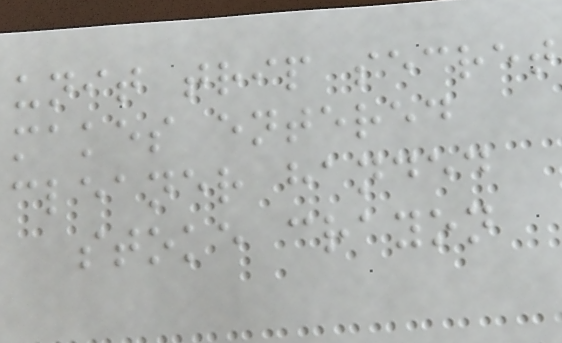unit trip secret
makes entered
cleaner handed
stoke crayon
